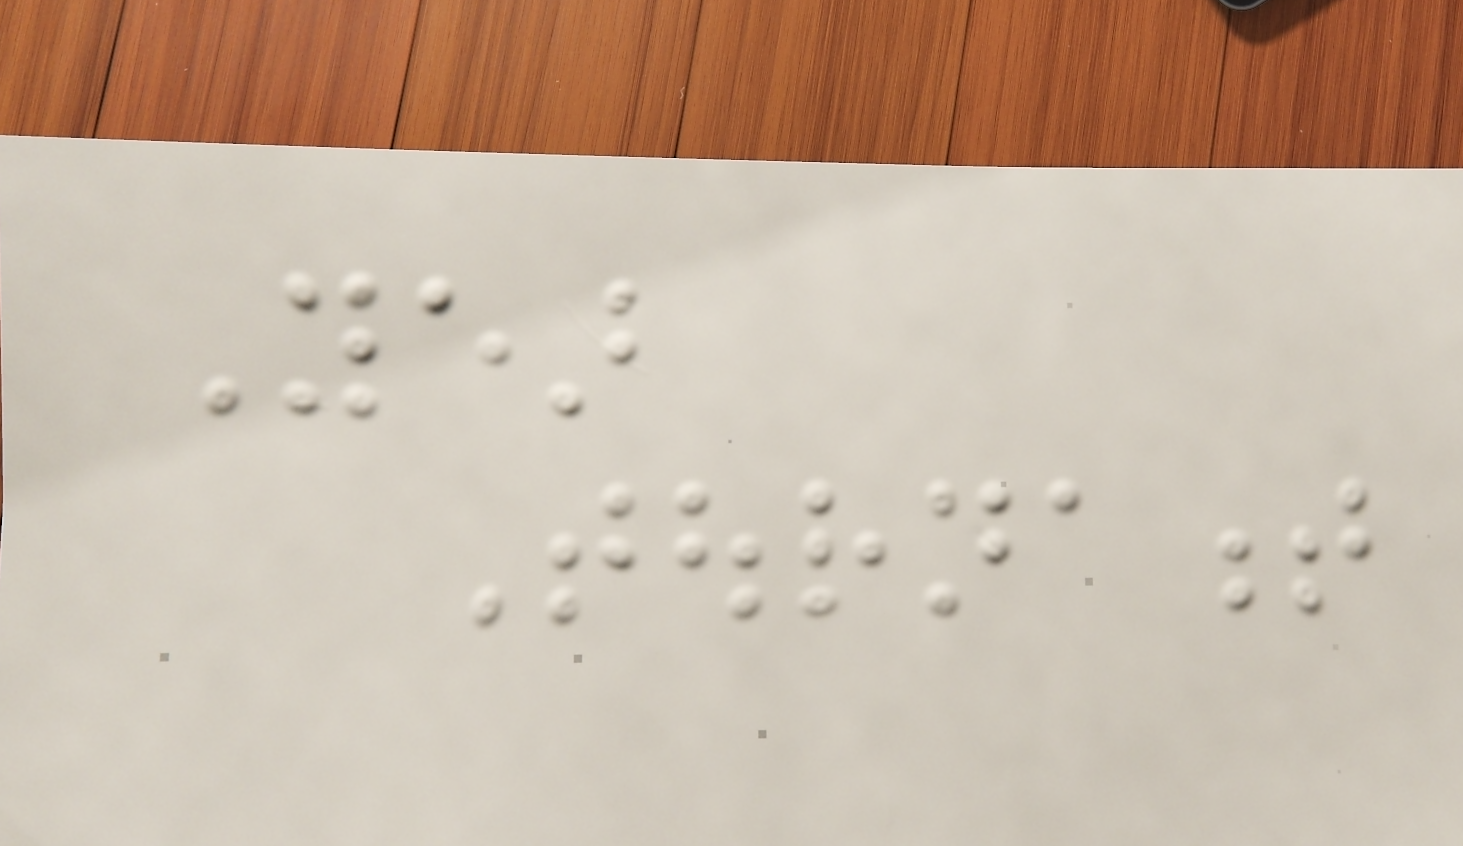Year
Tournament
